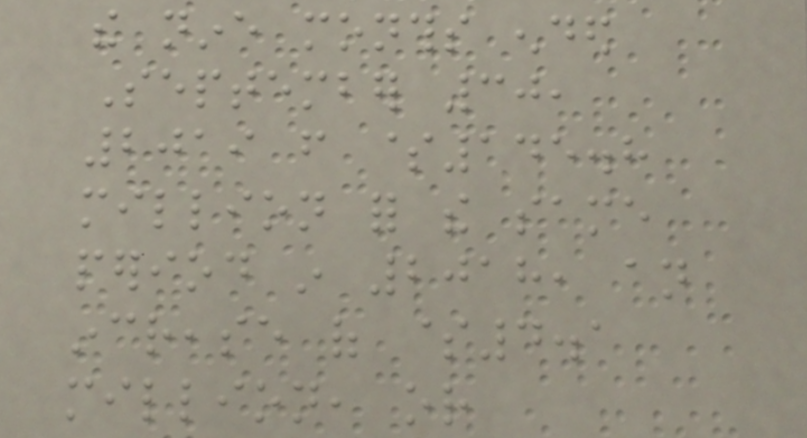the nine months ended
September 30,
2019 from $145.8
million for the same
period in 2018, an
increase of $4.1
million, or
